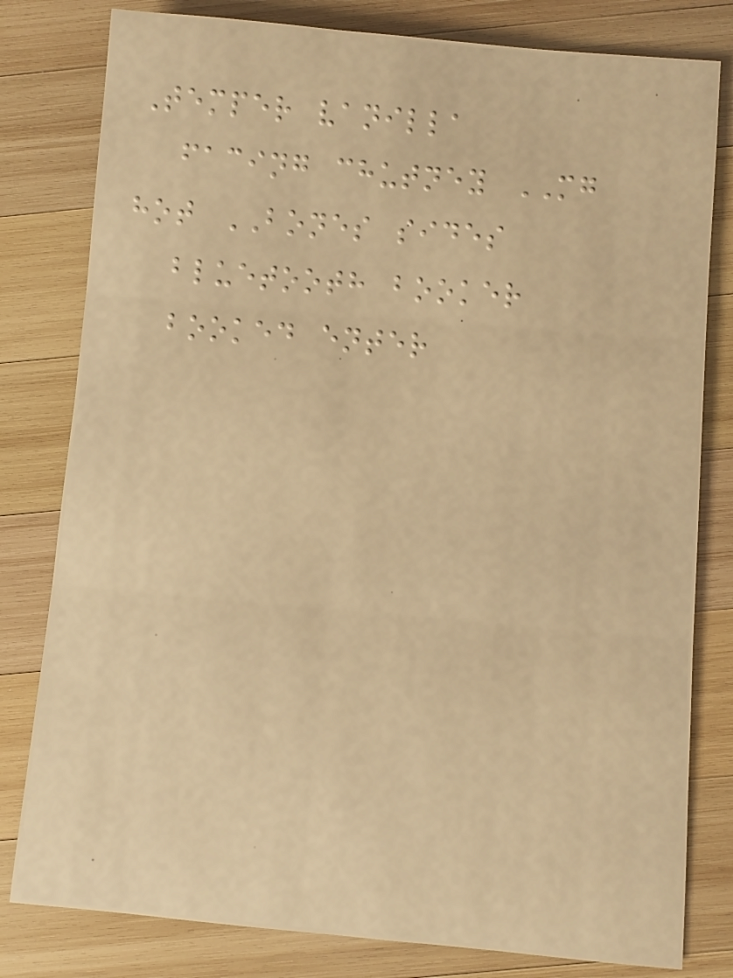Temper vanilla
facing chutney MG
hot BONES sides
bluetooth booker
booked enter
